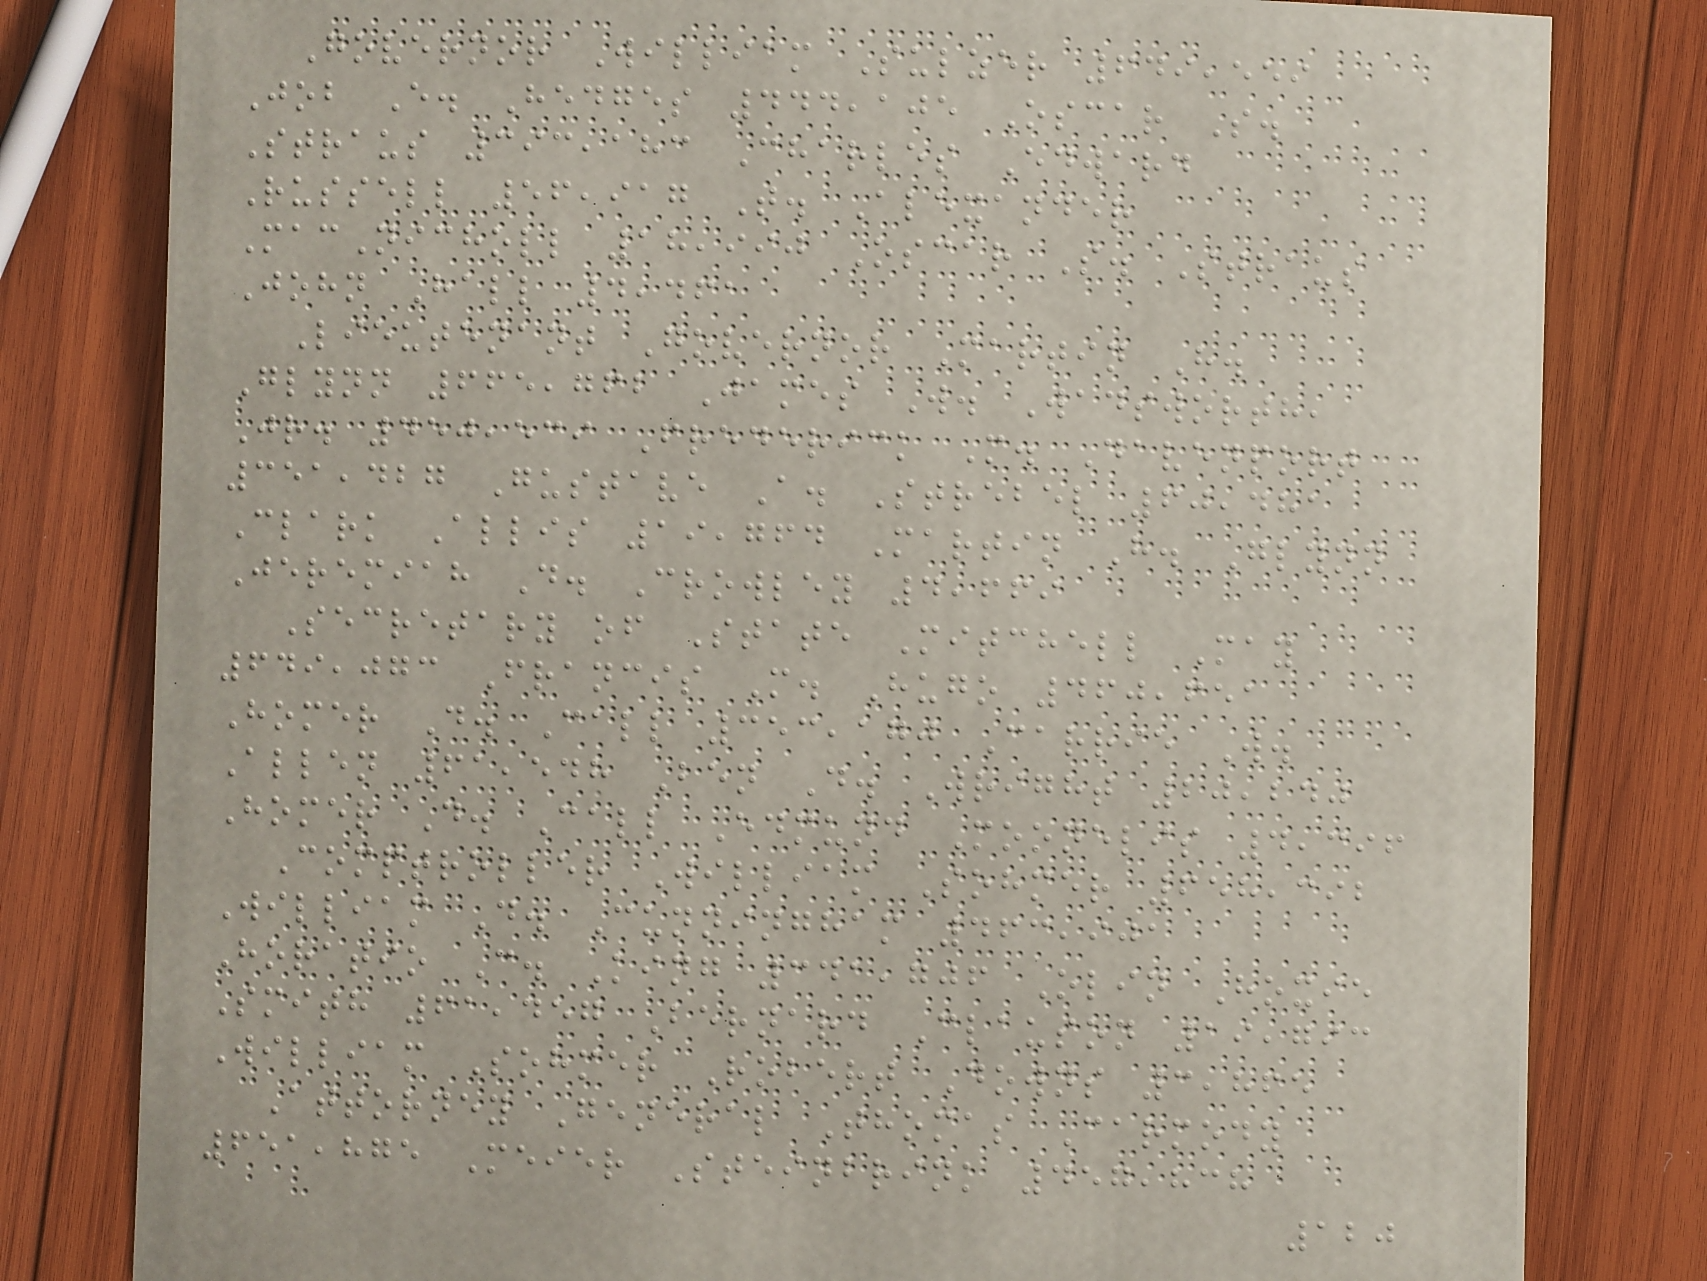Governor William Sulzer 649,559
Job E. Hedges 444,105 Oscar S.
Straus 393,183 Charles Edward
Russell 56,917 T. Alexander
MacNicholl 18,990 Oscar S. Straus
John Hall 4,461
Lieutenant Governor Martin H.
Glynn 665,762 James W. Wadsworth,
Jr. 450,539 Frederick M. Davenport
351,427 Gustave A. Strebel 60,481
Clark Allis 19,764 Martin H. Glynn
Jeremiah D. Crowley 4,669
Secretary of State Mitchell May
649,073 Francis M. Hugo 460,651
Homer D. Call 353,170 Carrie W.
Allen 61,548 Ben D. Wright 20,240
Homer D. Call Edmund Moonelis 4,396
Comptroller William Sohmer 658,392
William D. Cunningham 463,901
Horatio C. King 341,706 Olin Hoxie
Smith 61,457 Bernard Clauson 19,793
William Sohmer Robert Downs 3,865
Attorney General Thomas Carmody
651,875 Meier Steinbrink 457,838
120
